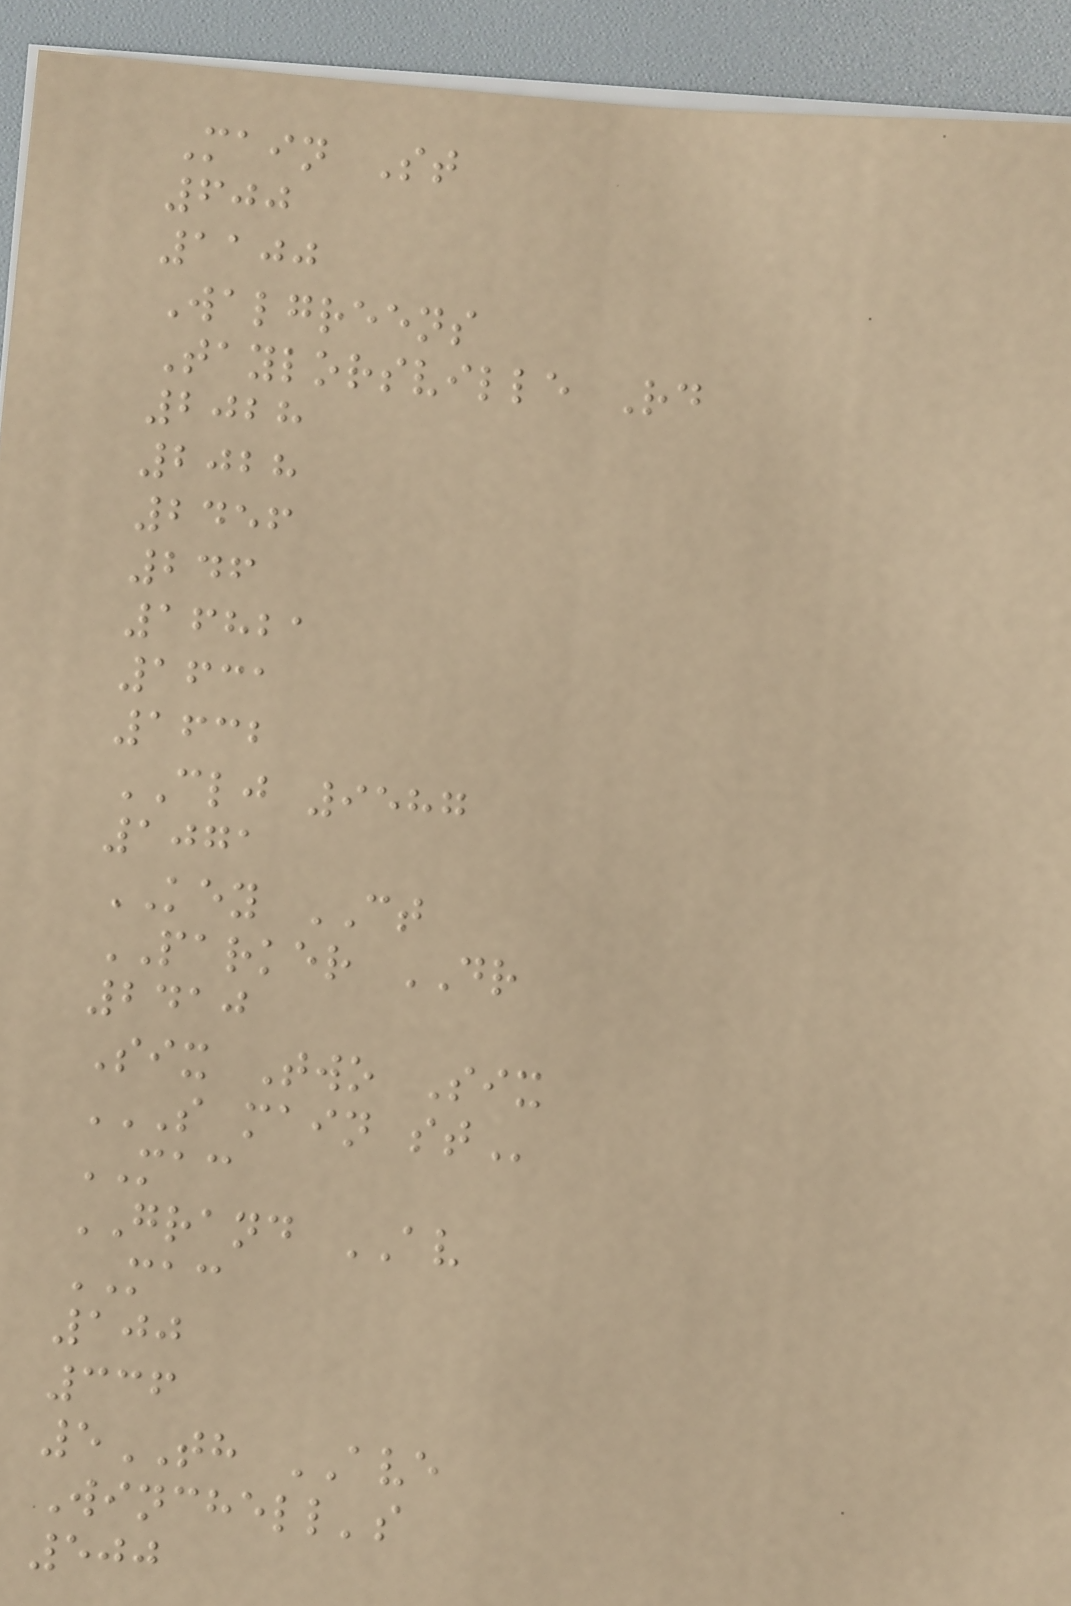Main St
600
1100
Walgreens
Taylorsville Rd
2028
2028
2456
246
16821
1631
1632
CLJ 9587
1071
KEY CT
PARKER DR
2410
Six Two Six
S MAIN ST
MAC
GRAND AV
MAC
100
336
5TH AVE
Winchell's
500
